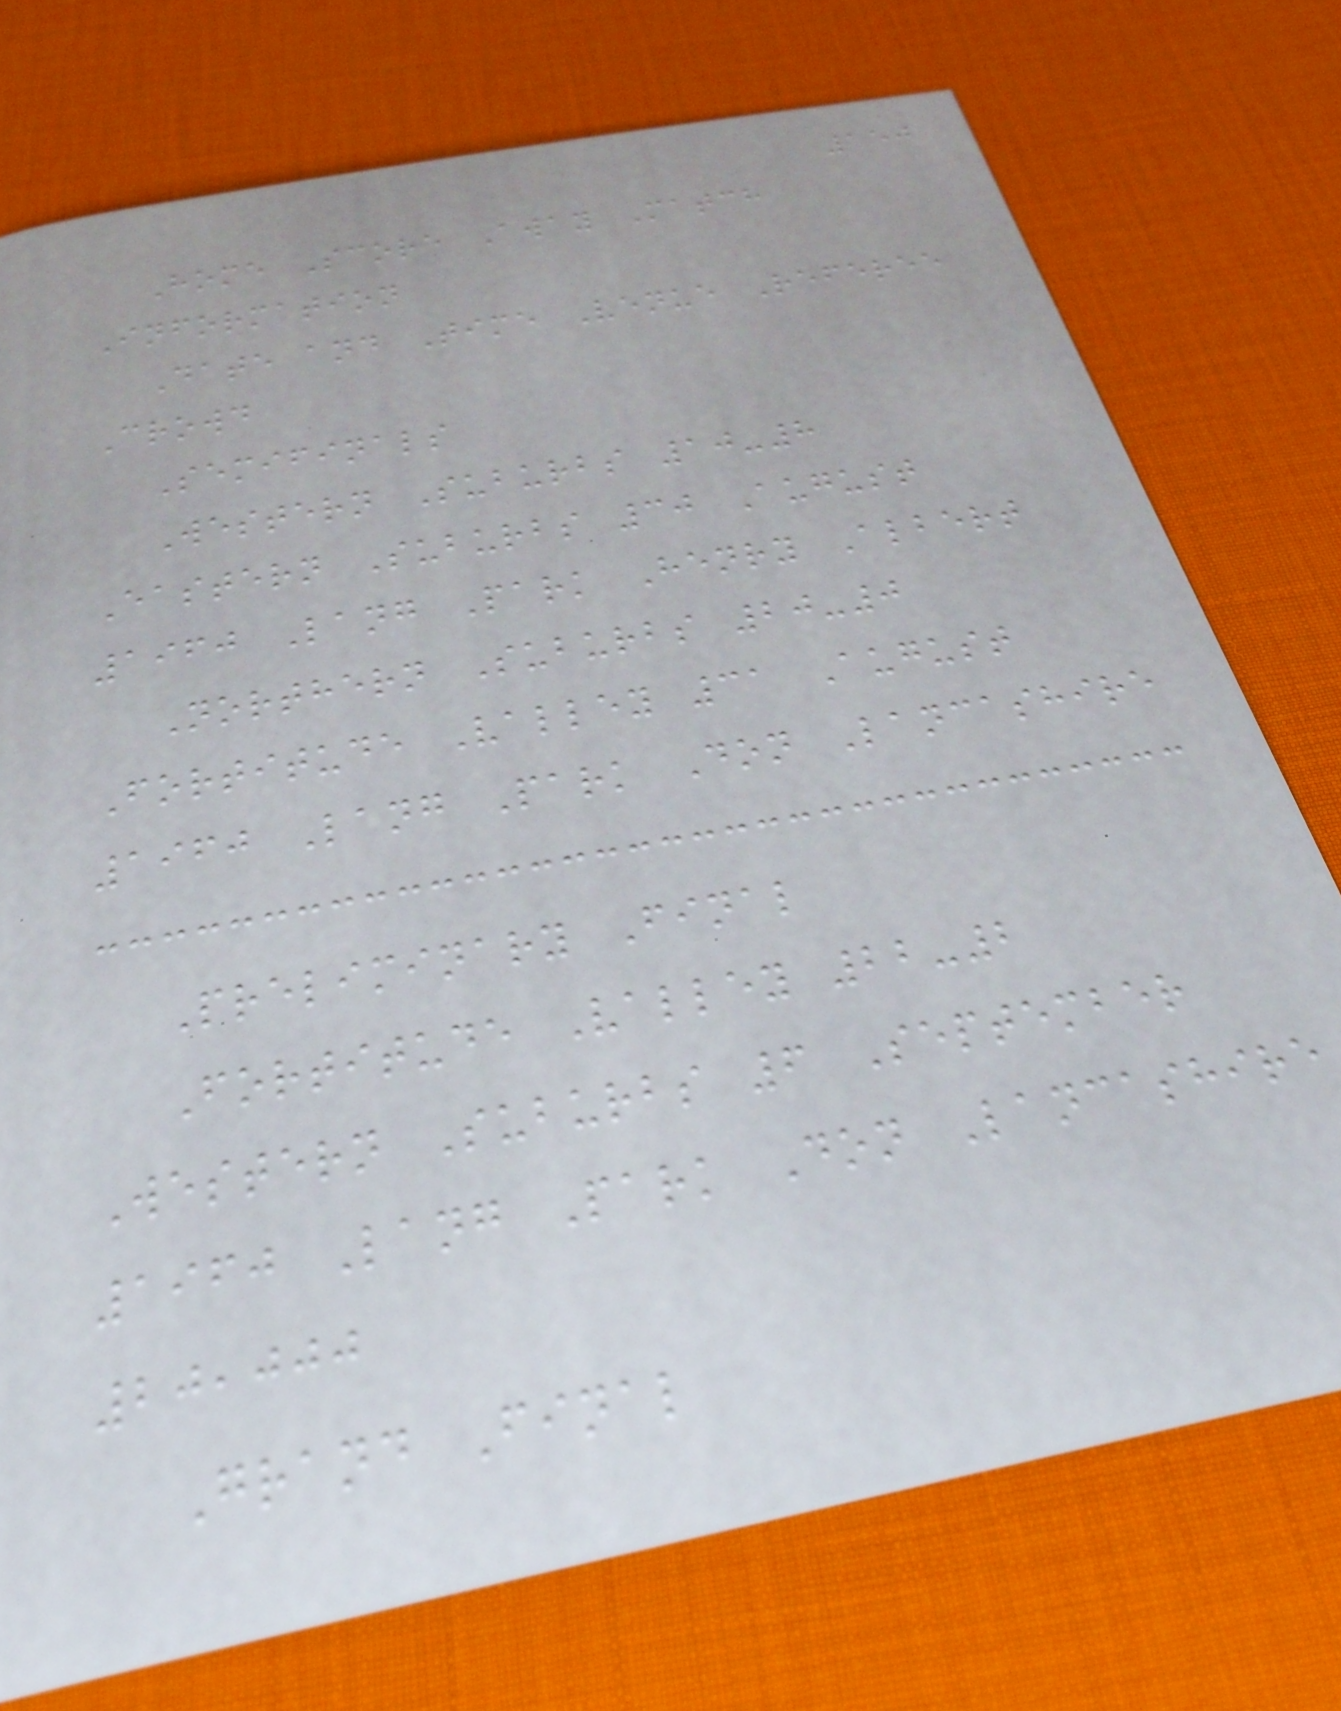150
Home Score Away Match
Information
Date and Time Venue Referee
Crowd
Semifinals
Western Suburbs 10-8
Eastern Suburbs 30 August
1960 Lang Park Henry Albert
Northern Suburbs 20-0
Fortitude Valley 31 August
1960 Lang Park Don Lancashire
Preliminary Final
Fortitude Valley 22-2
Western Suburbs 6 September
1960 Lang Park Don Lancashire
20,000
Grand Final
